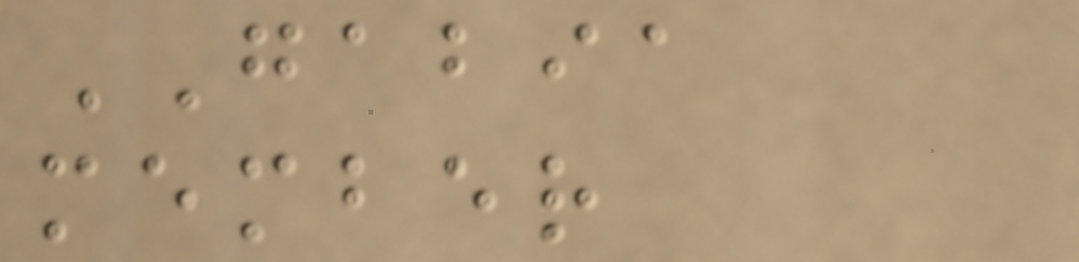GABIA
member
